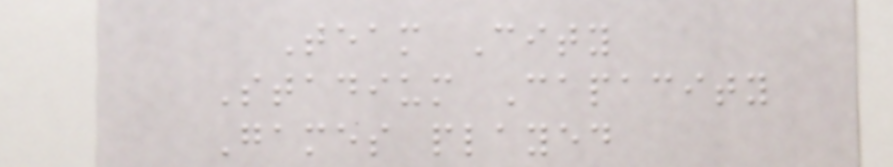Team City
Stadium Capacity
Games played
